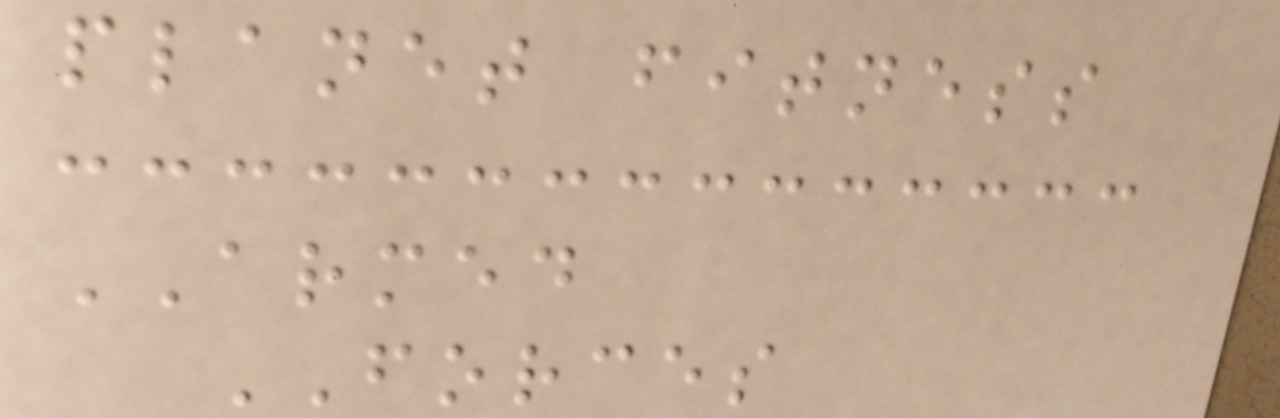planet fitness
ARMED
FORCES
